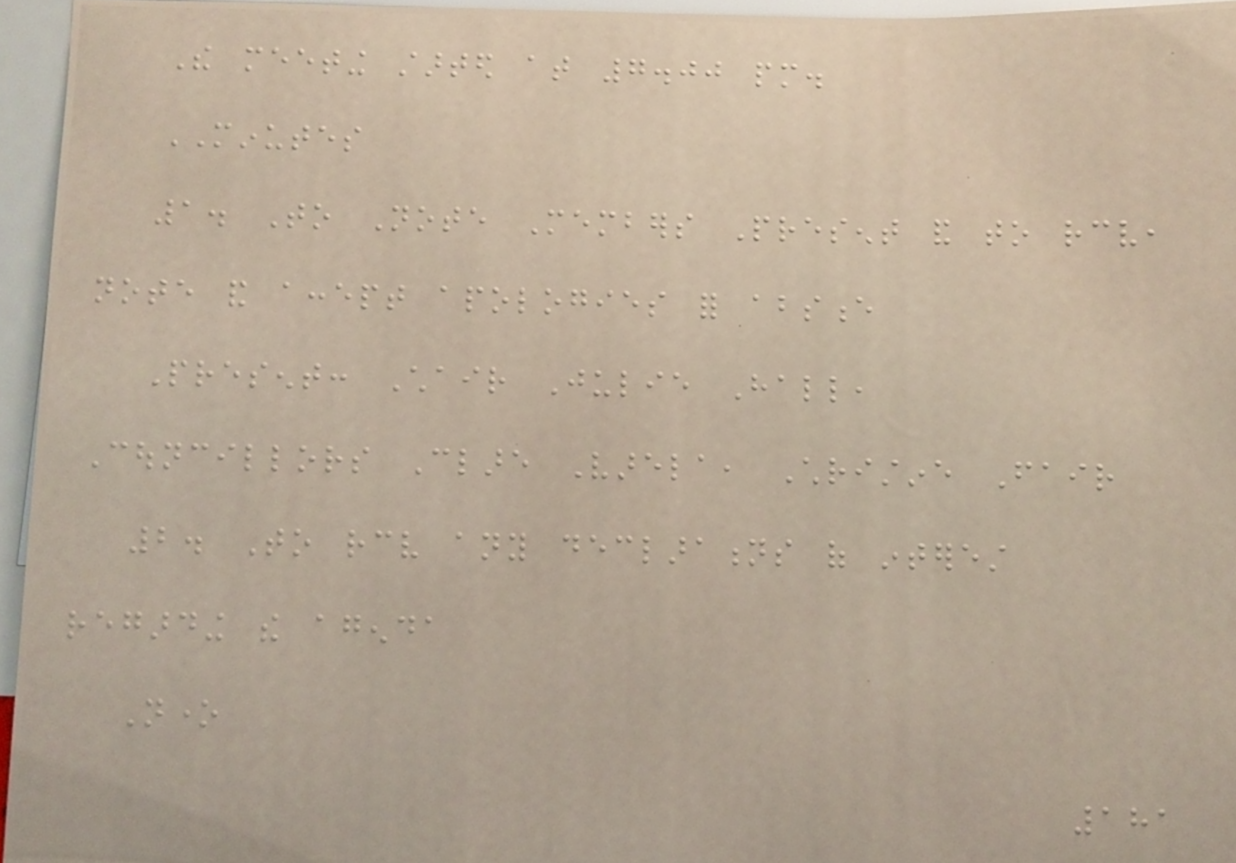The meeting started at 7.00 pm.
MINUTES
1. To Note Members Present and to receive,
note and accept apologies for absence
Present: Chair Julie Hall,
Councillors Clare Varela, Christine Fair
2. To receive any declarations of interest
regarding the agenda
None
181
